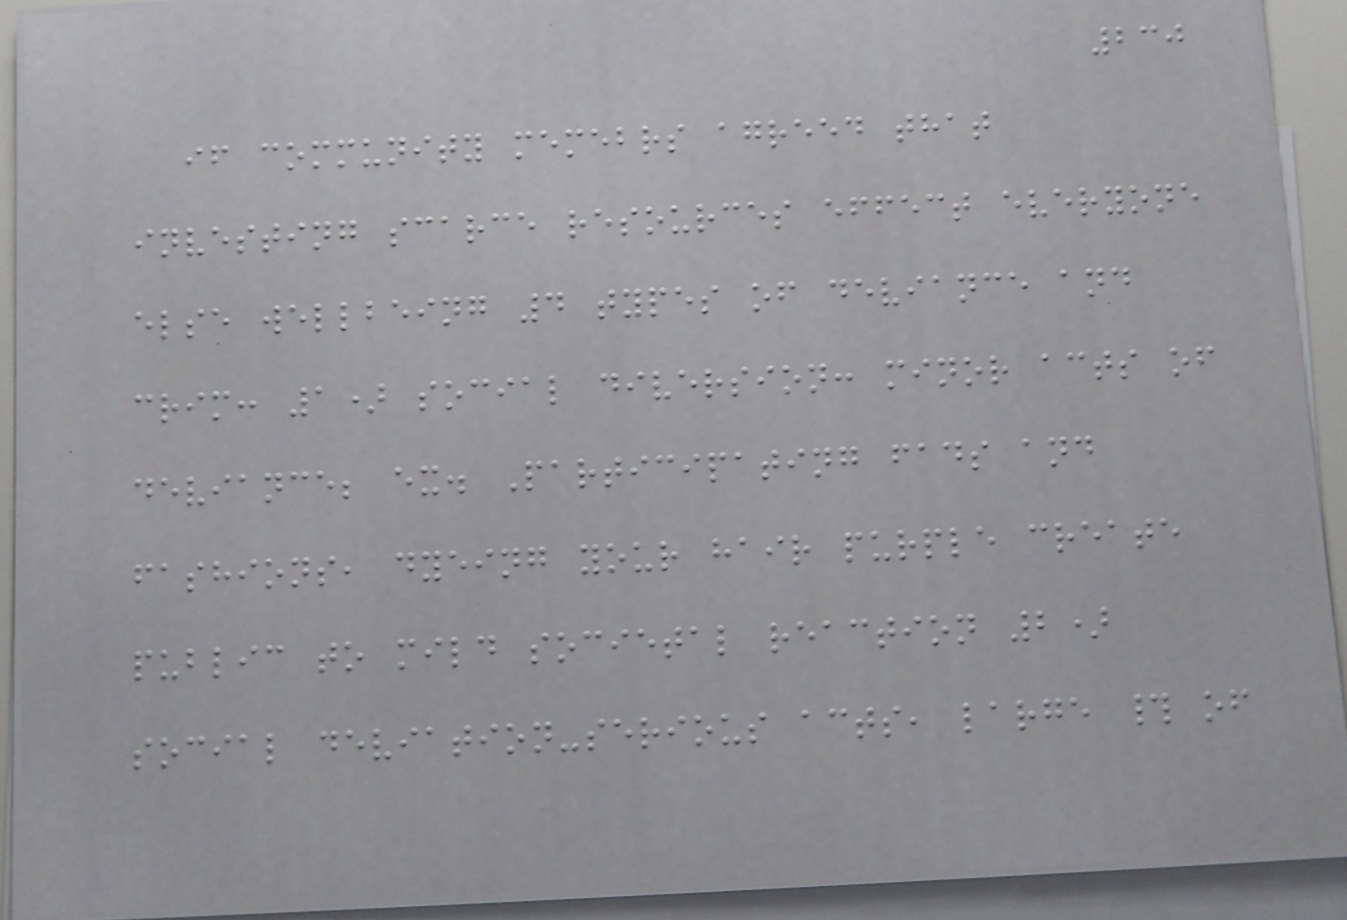230
if community memebrs agreed that
investing scarce resources effect everyone
else wellbeing 4 types of deviance and
crim: 1) social diversion: minor acts of
deviance; ex. Participating fads and
fashions, dyeing your hair purple create
public to mild societal reaction 2)
social deviation-serious acts, large # of
